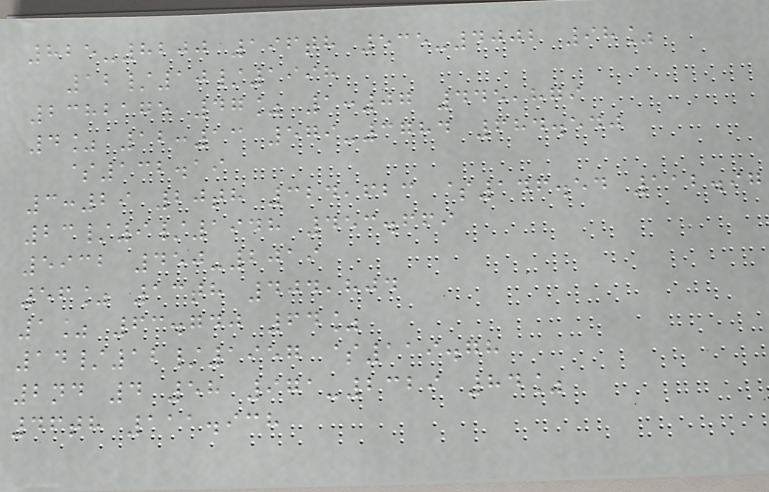825-8200 196th 535-4002 98%
12/10/1998
2382175 47% 1:07 445,879
4% 12:13 579-3784 684.540
$132.19
3:29 20th 324,623 $146.54 112.97
23/9/1948 453.669
5932 450-2019
56% 13th 404,804
1% 63.740 64%
14/12/1957 $119.78
2nd 4 58 971-2329 84%
46th 111.938
